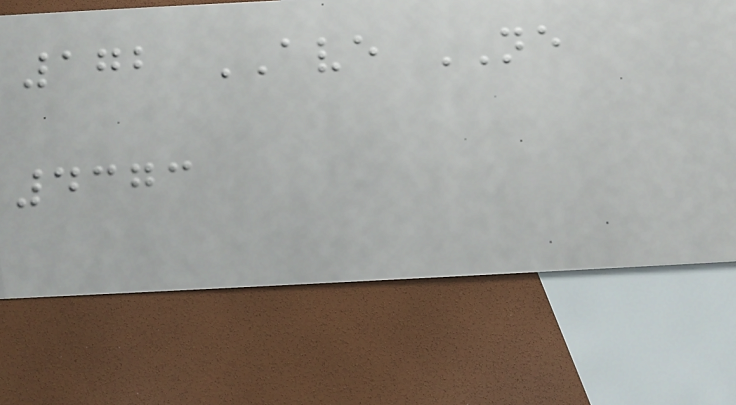172 AVE NE
4373
